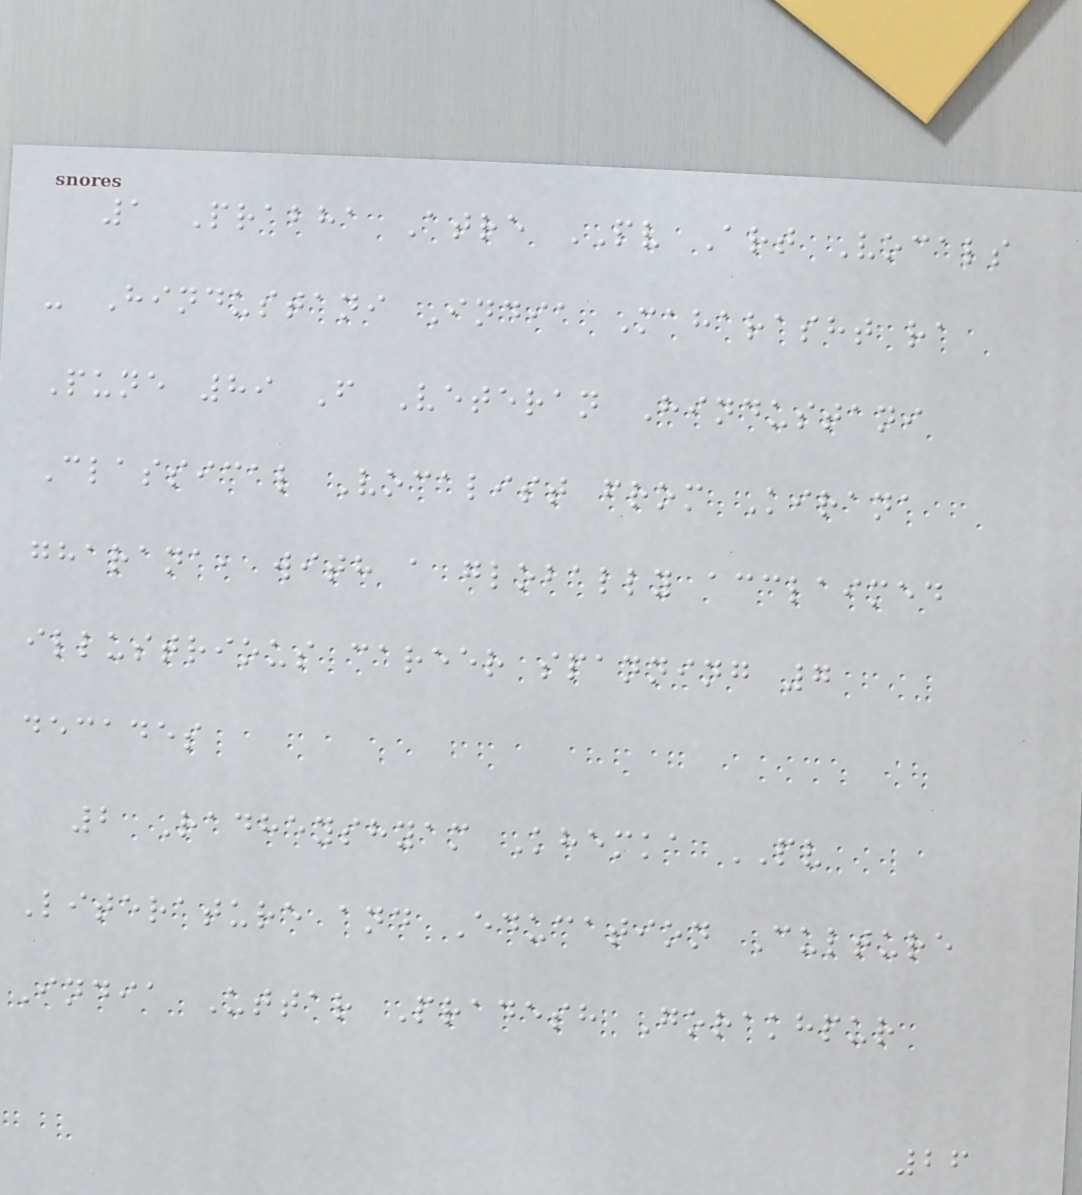1 Prabha Atre PV Art Vocals
- Hindustani India Maharasht ra
Pune 89 F Veteran Hindustani
Classical Vocalist from Kirana
gharana, with a globally acclaimed
illustrious career spanning 7
decades
2 Radheyshyam Khemka PV
Literature and Education Culture
India Uttar Pradesh Gorakhpur
26
